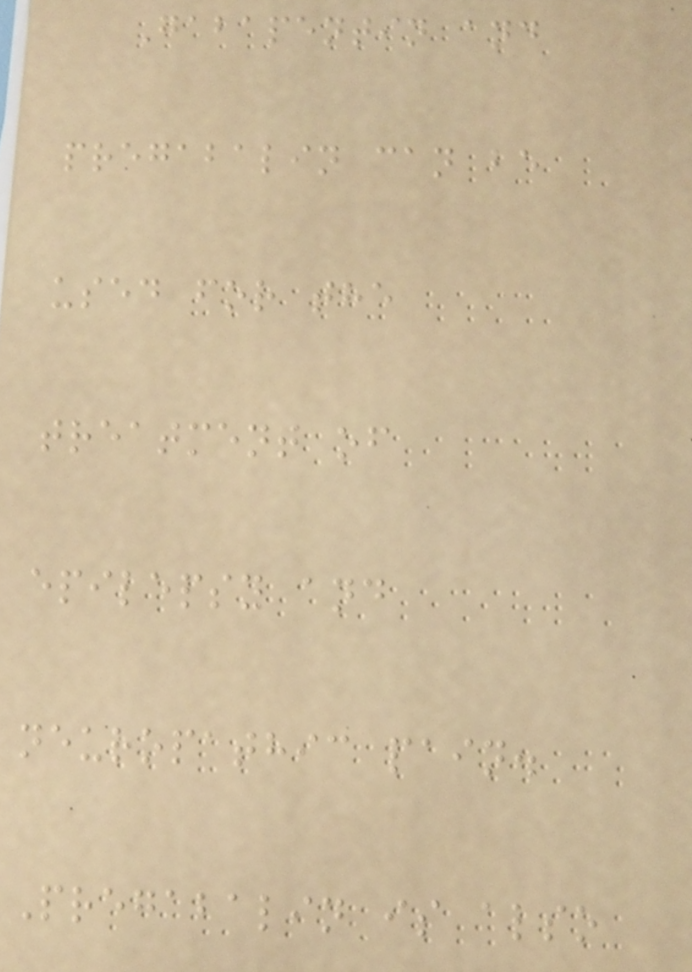Gabapentin and
pregabalin can be
used for the
treatment of
epilepsy and
neuropathic pain.
Pregabalin is also
